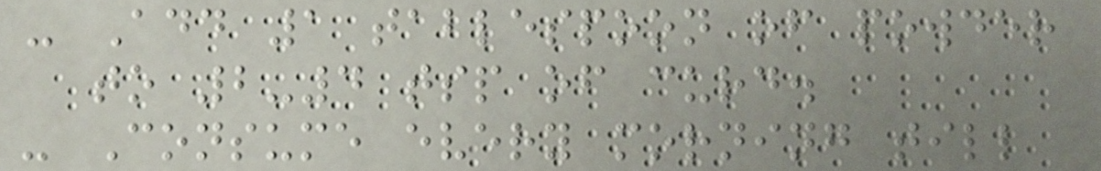- Add 1 tablespoon of powder
to 2-4 tsp of curd.
- Consume every morning till
